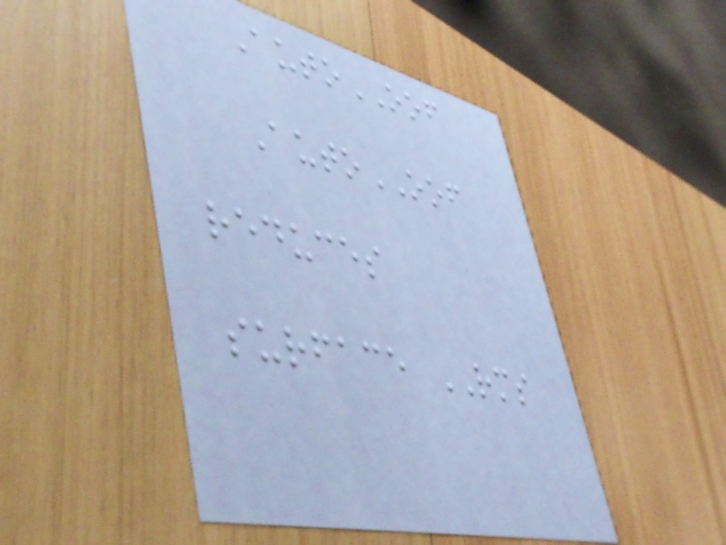AutoOOF
AutoOOF
reduces
surface RMS
